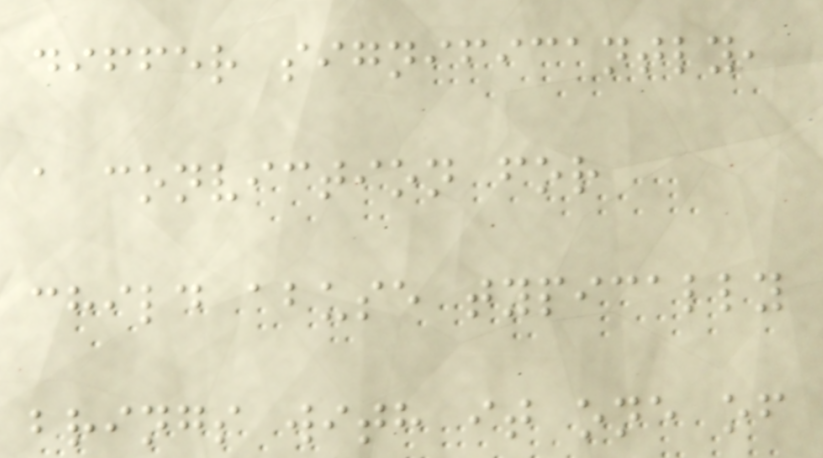differ significantly,
a conviction for
child abuse typically
brings with it one of
